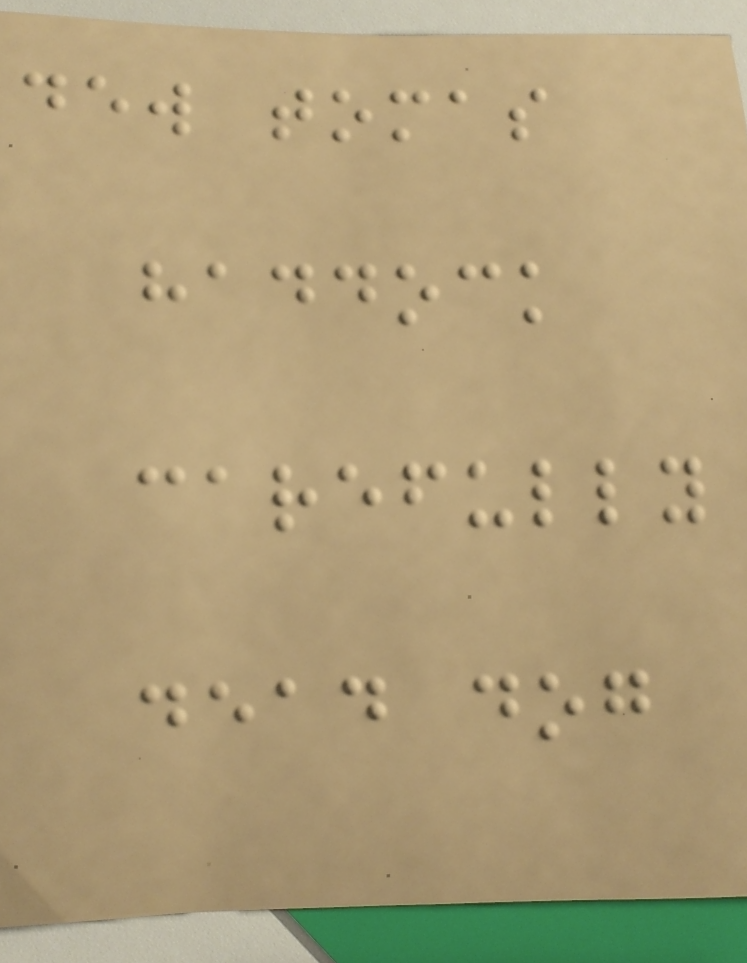dew tomas
haddock
carefully
dead dog
